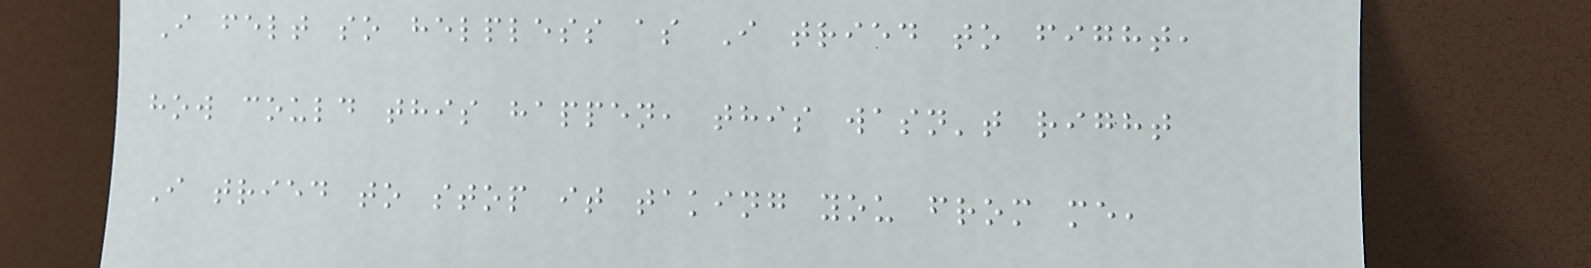I felt so helpless as I tried to fight,
how could this happen, this wasn't right
I tried to stop it taking you from me,
